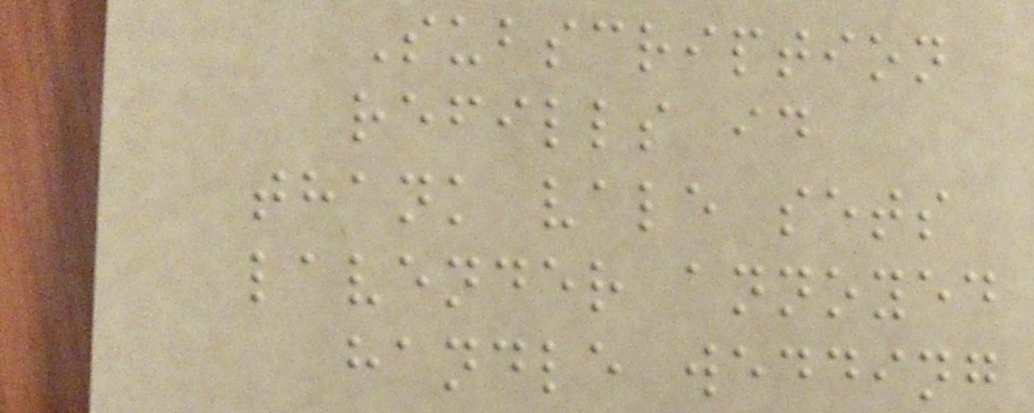Subscription
refills id
thank vale sets
lavender annoyed
handle wedding
